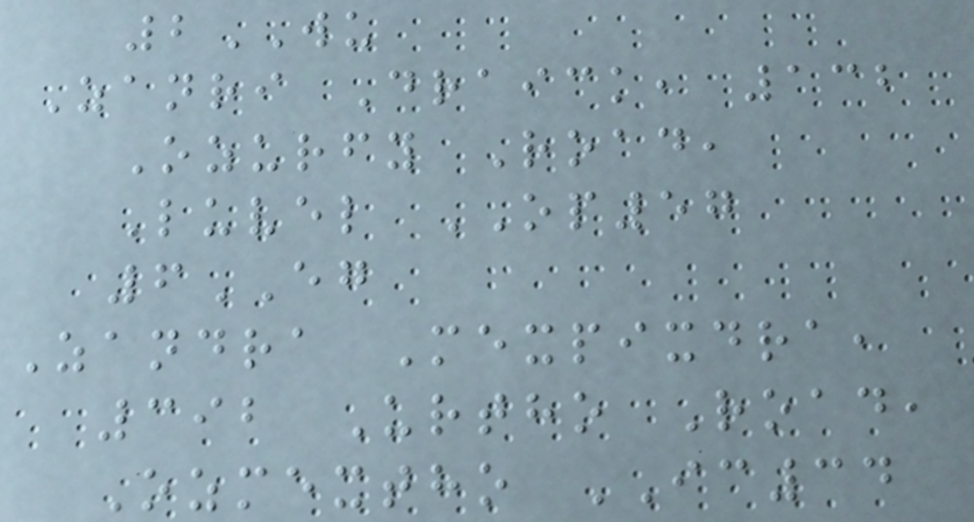2WU
Zanri Draick, 132
Ozurfy Road,
Luvel OP57
6EG
Zandra Mexpixdra,
392 Urtho Road,
Ozmextho IC34
